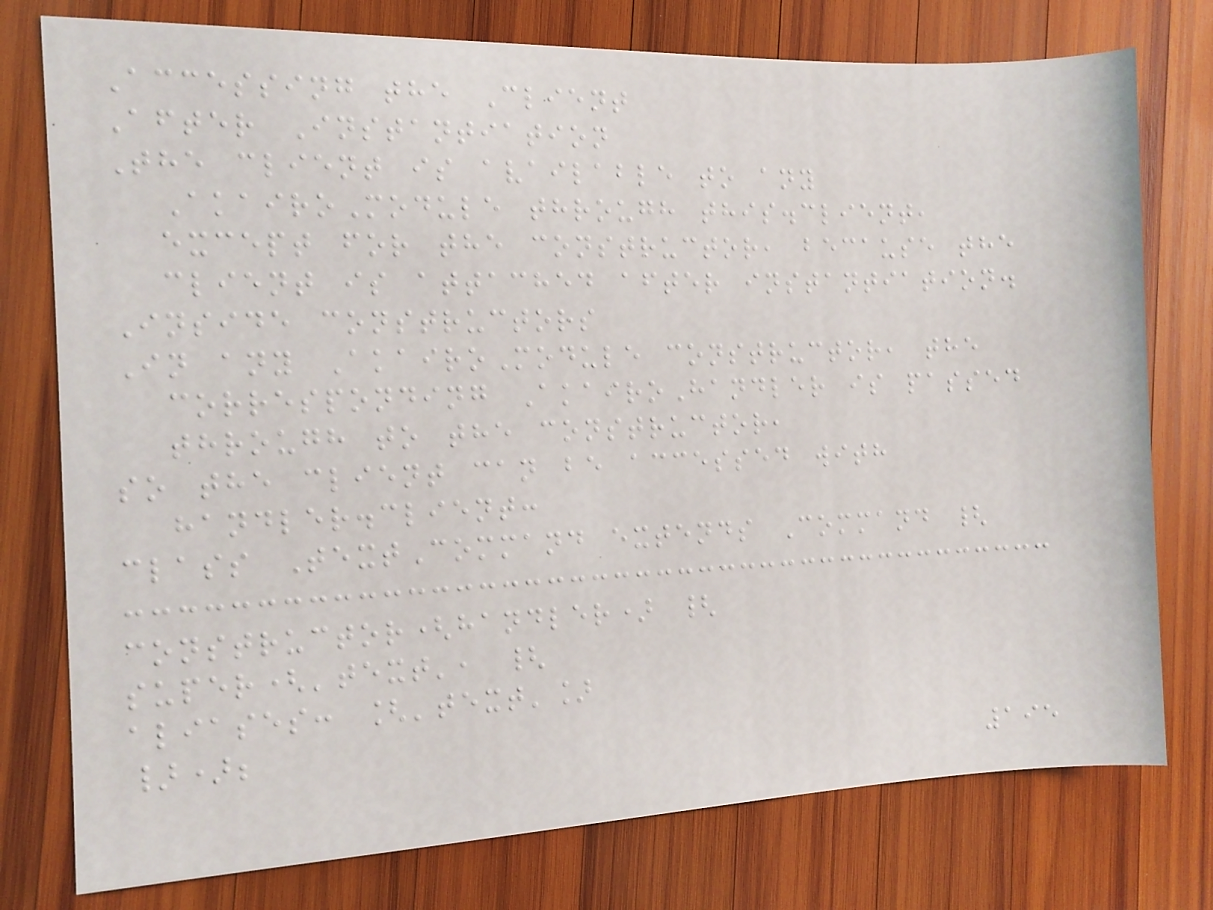Accessing the Client
After Instantiation
The client is available to any
AkairoModule through this.client,
except for the constructor, because the
client is attached after instantiation.
Inside constructors
In any AkairoModule constructor, the
corresponding AkairoHandler is passed
through to the constructor,
so the client can be accessed with
handler.client:
class TextCommand extends Command {
constructor(handler) {
super('text', {
aliases: ['text']
});
195
